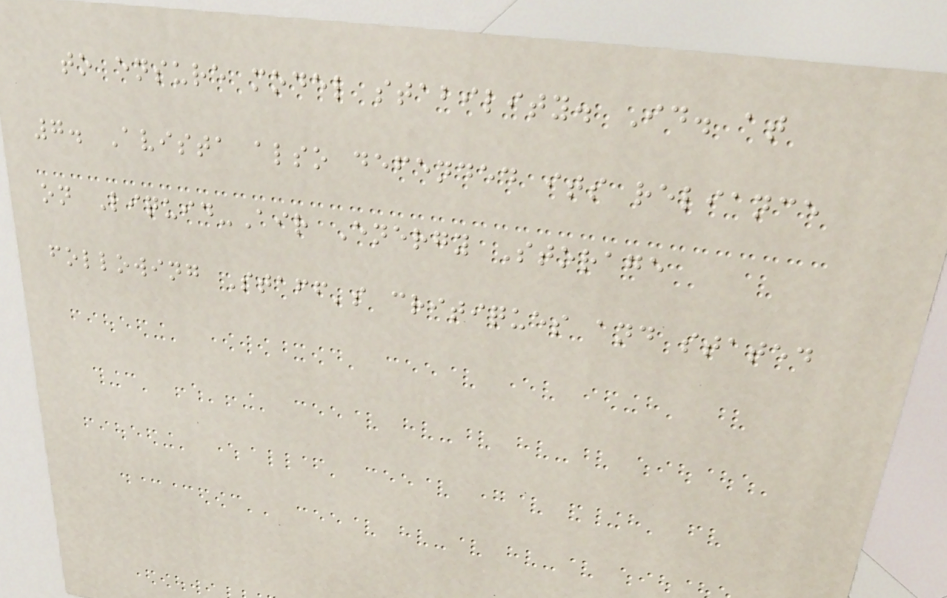to ensure model stability. Id. at
7. Avista also defended its reliance
on Liquid-Air Energy Storage
following Staff's critiques and stated
